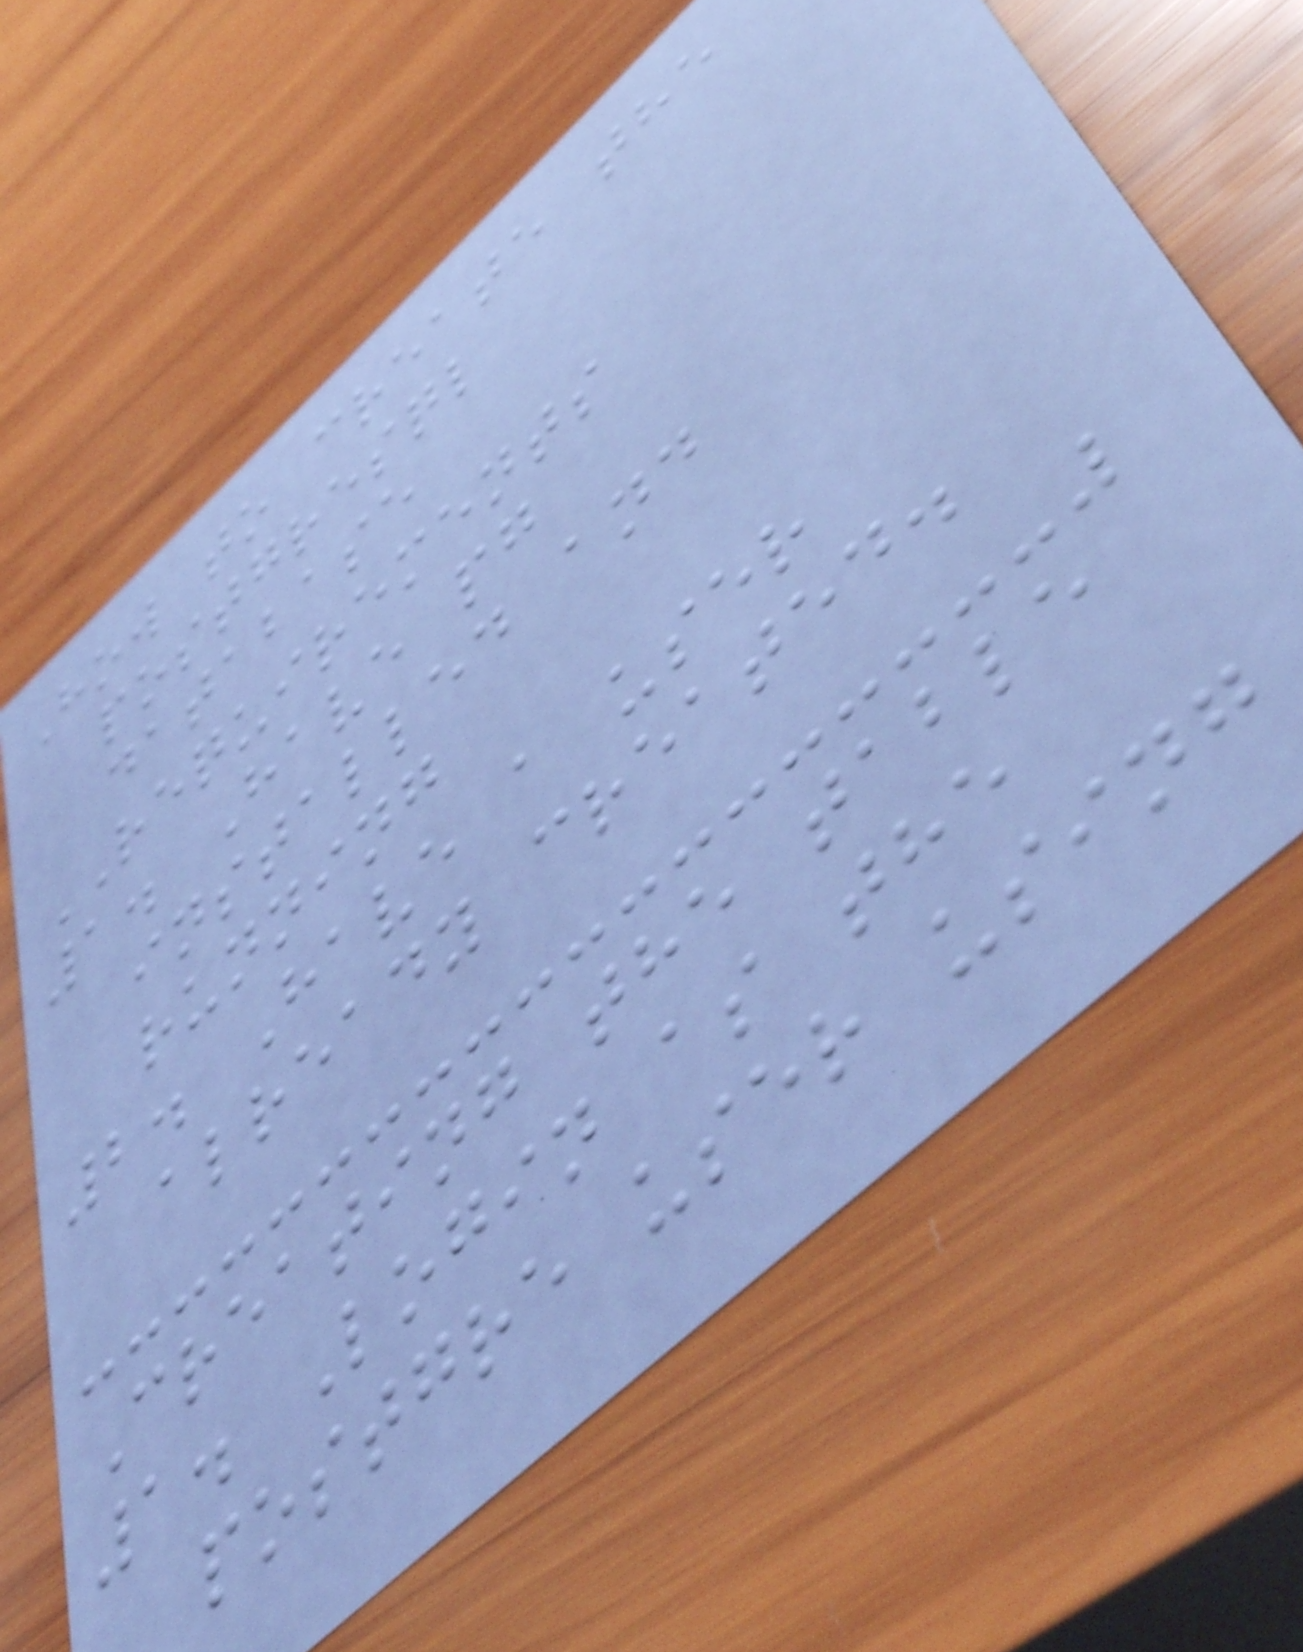How to create the
postgresql
database
REQUIREMENTS
1. Have pg
installed and
running
2. Have a user
already created.
Creating the table
1. Login as the
postgre user using
